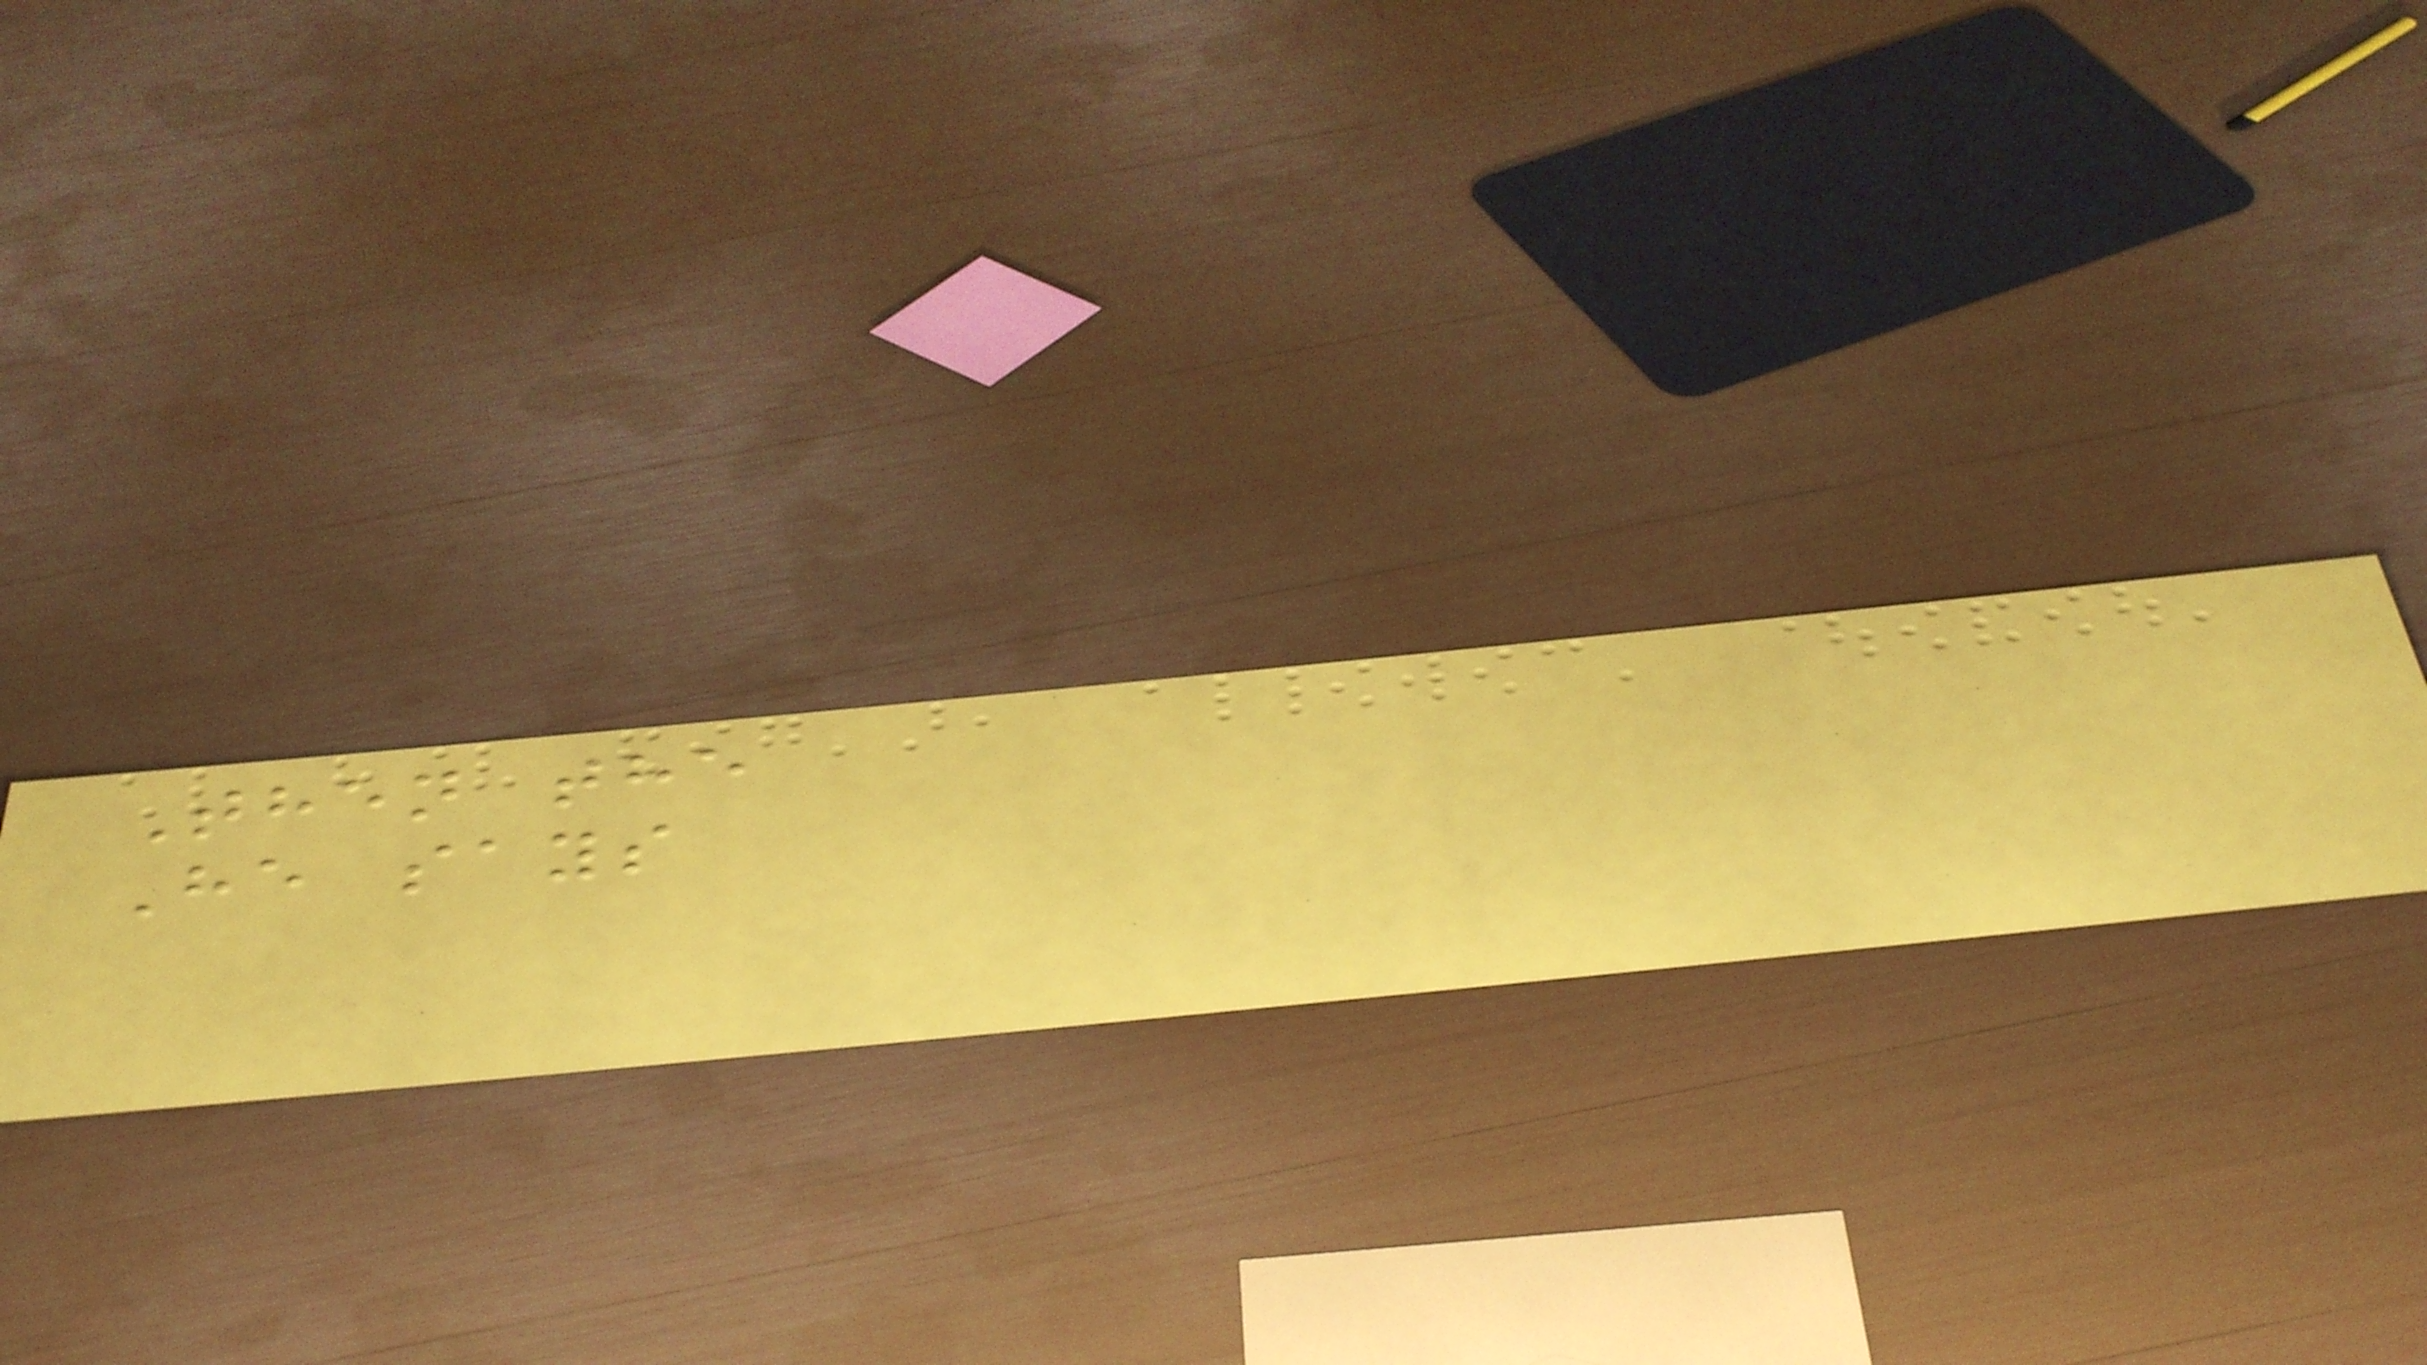Then the
He says
